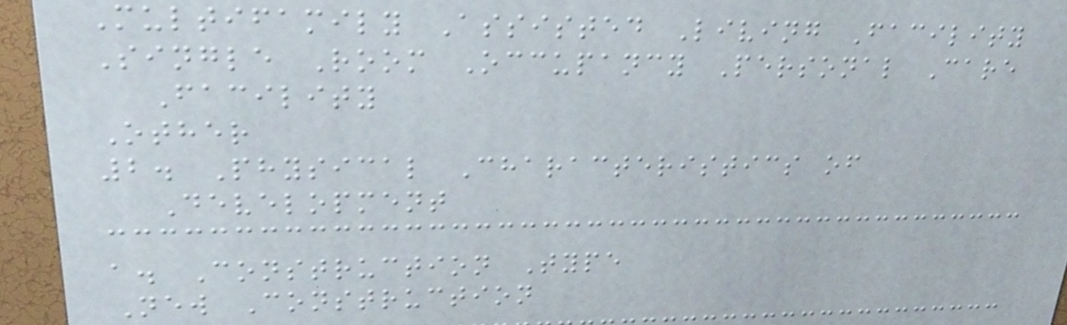Multifamily Assisted Living Facility
Single Room Occupancy Personal Care
Facility
Other
2. Physical Characteristics of
Development
a. Construction Type
New Construction
